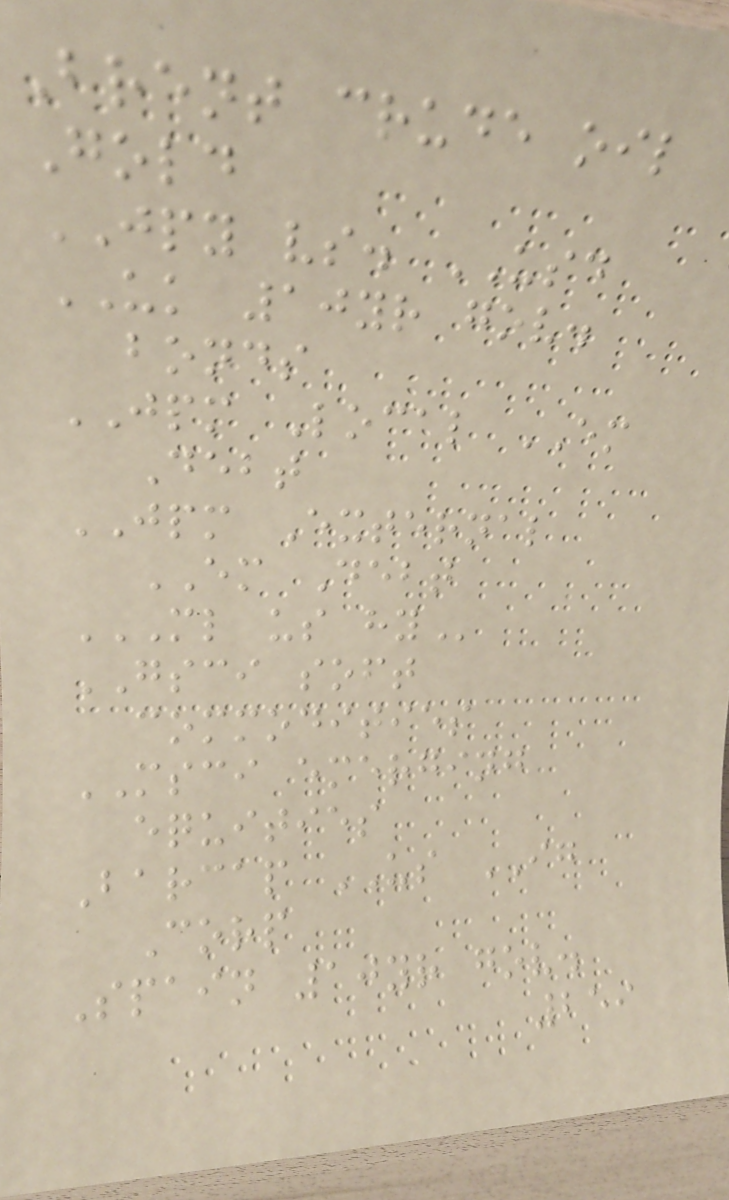Brent crude oil
Gold
JPY vs. USD
UK 10yr gov.
bonds
JPM Local EM
Debt
JPM External
EM Debt
ML US HY
GSCI soft
commodities
MSCI emerging
equities
Barcap US IG
Corp
Spain 10yr gov.
259
